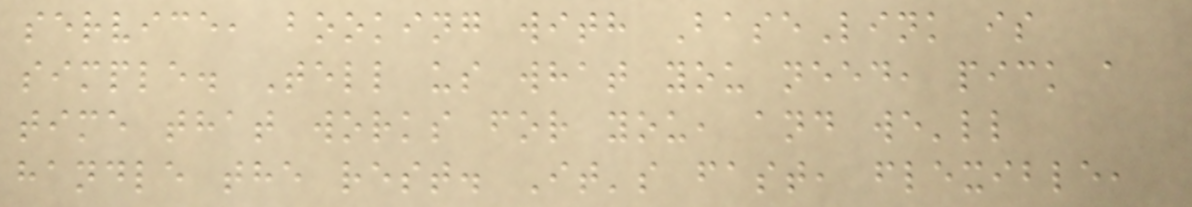service, booking with BaseLink is
simple. Tell us what you need, pick a
time that works for you, and we'll
handle the rest. It's fast, flexible,
